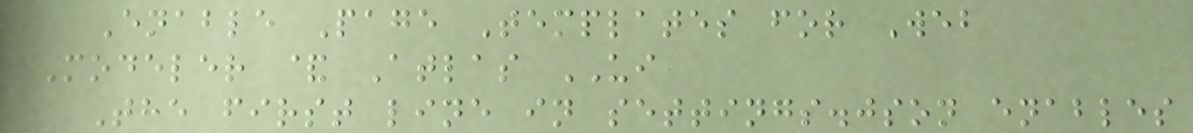Enable Page Templates for Web
Modeler & Atlas UI
The first line in settings.json enables
